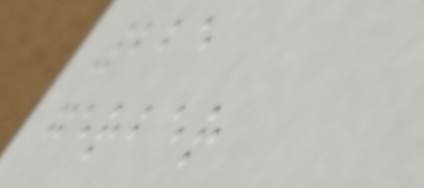225
gerber
